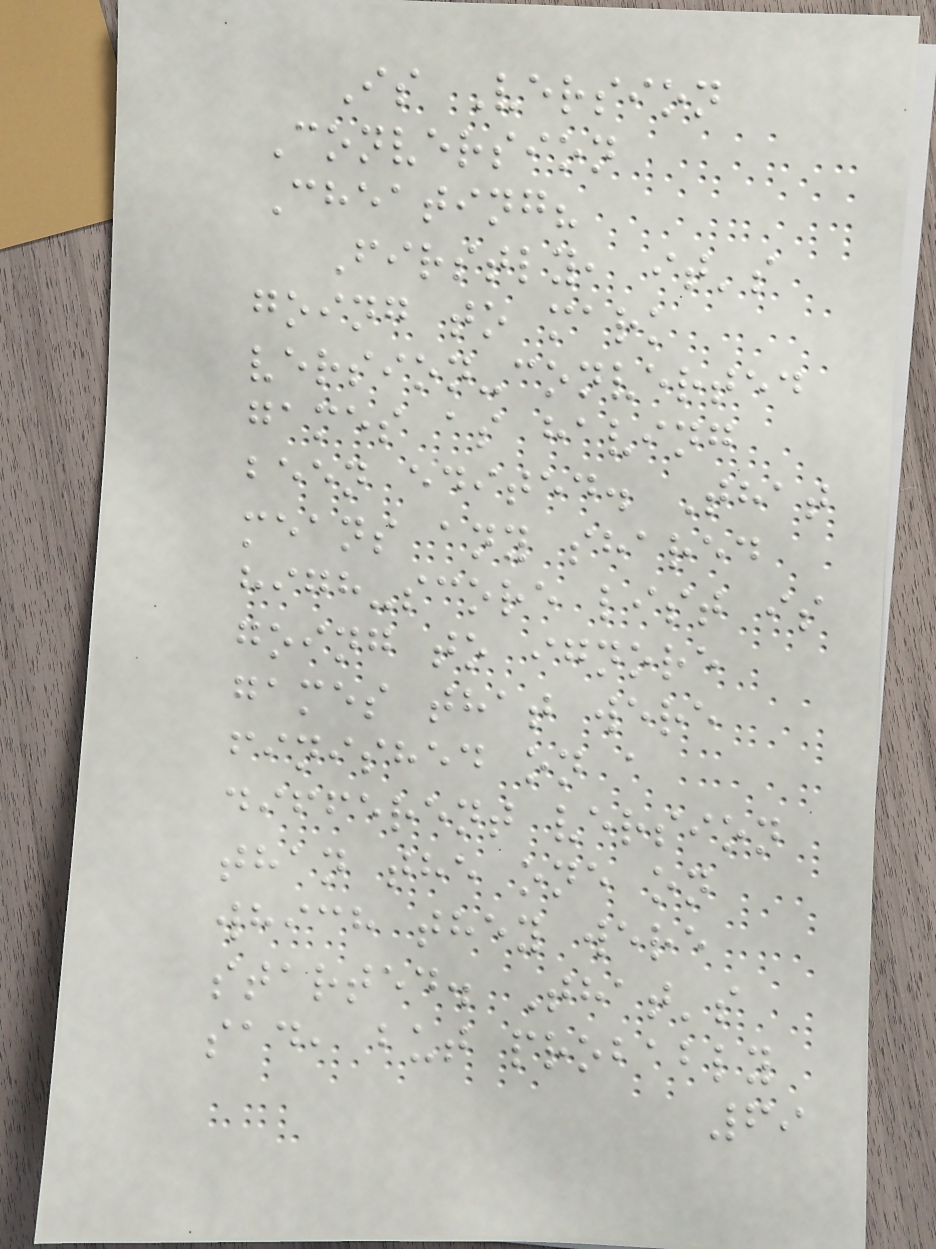Is Version
Conversion
Cheating?
Firstly, it's
going to mark
version-converted
games as having
been edited. That
means any shared
high-score list is
going to ignore
games that were
finished on a
different version
than the one on
which they were
started. That's
sad, but probably
69
